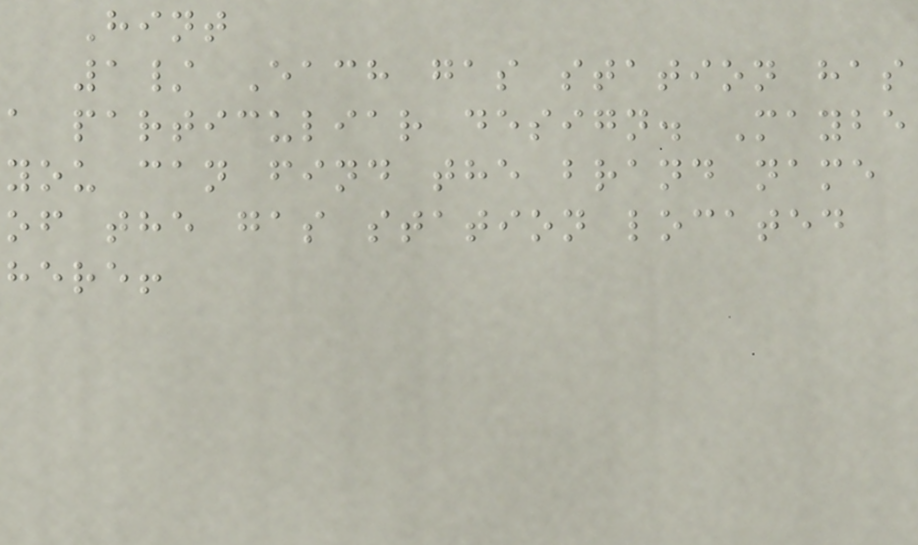Hint
1/ Each gas station has
a particuliar design. Maybe
you can find the brand name
of the gas station located
here!
